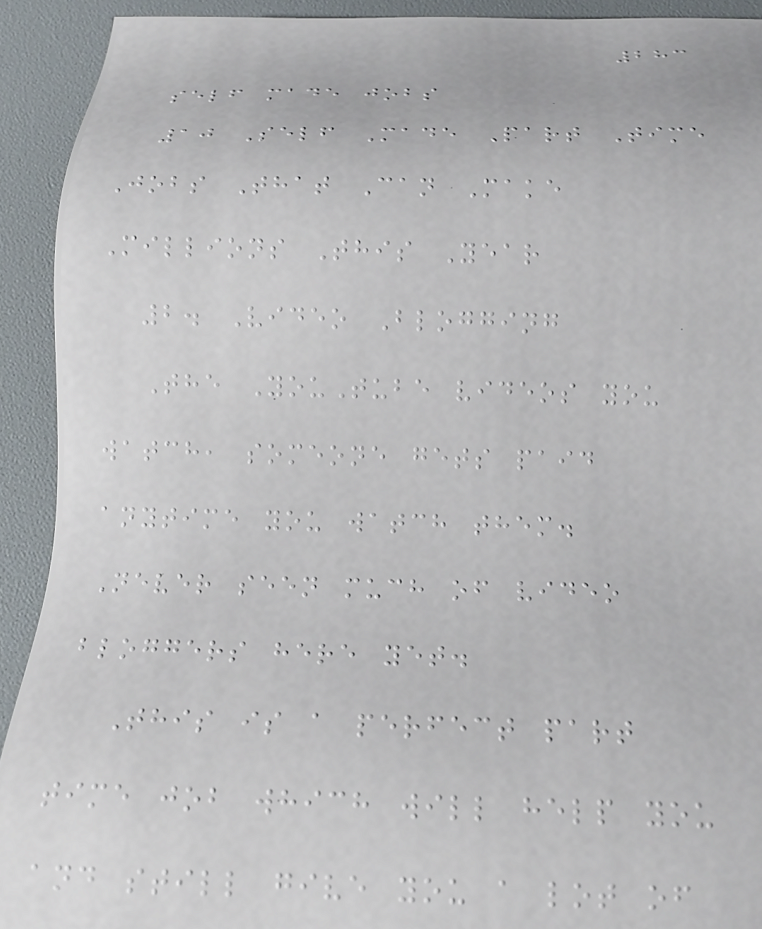283
self made jobs
10 Self Made Part Time
Jobs That Can Make
Millions This Year
2. Video Blogging
The YouTube videos you
watch, someone gets paid
anytime you watch them.
Never seen much of video
bloggers here yet.
This is a perfect part
time job which will help you
and still give you a lot of
